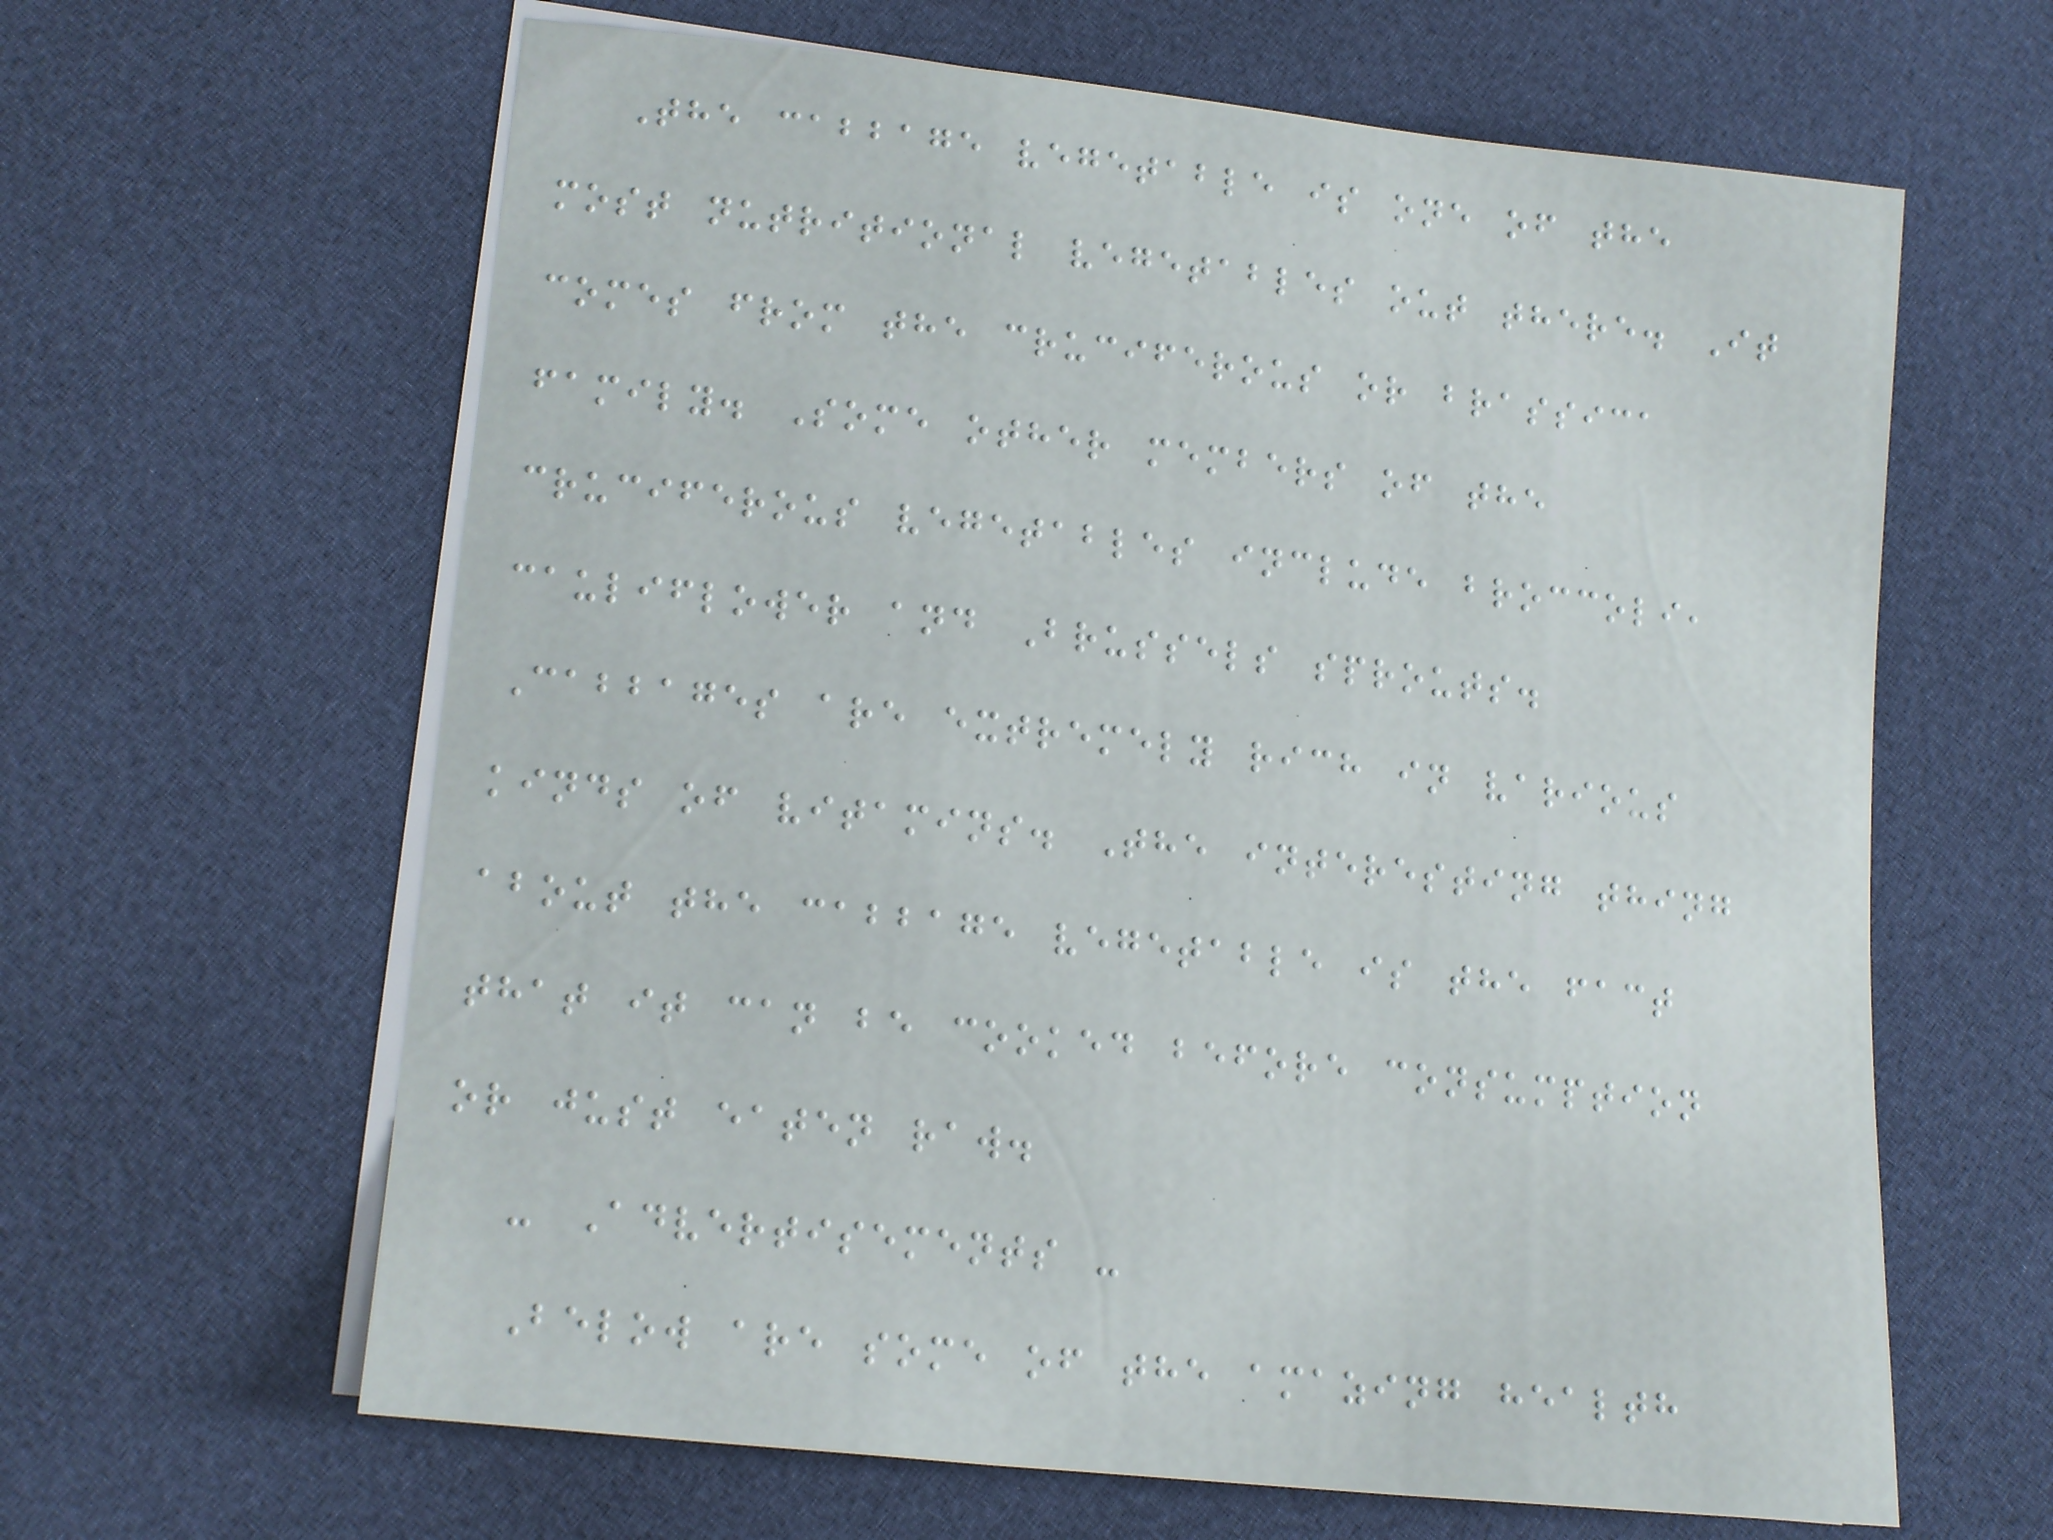The cabbage vegetable is one of the
most nutritional vegetables out there. It
comes from the cruciferous or brassica
family. Some other members of the
cruciferous vegetables include broccoli,
cauliflower and Brussels sprouts.
Cabbages are extremely rich in various
kinds of vitamins. The interesting thing
about the cabbage vegetable is the fact
that it can be cooked before consumption
or just eaten raw.
- Advertisements -
Below are some of the amazing health
